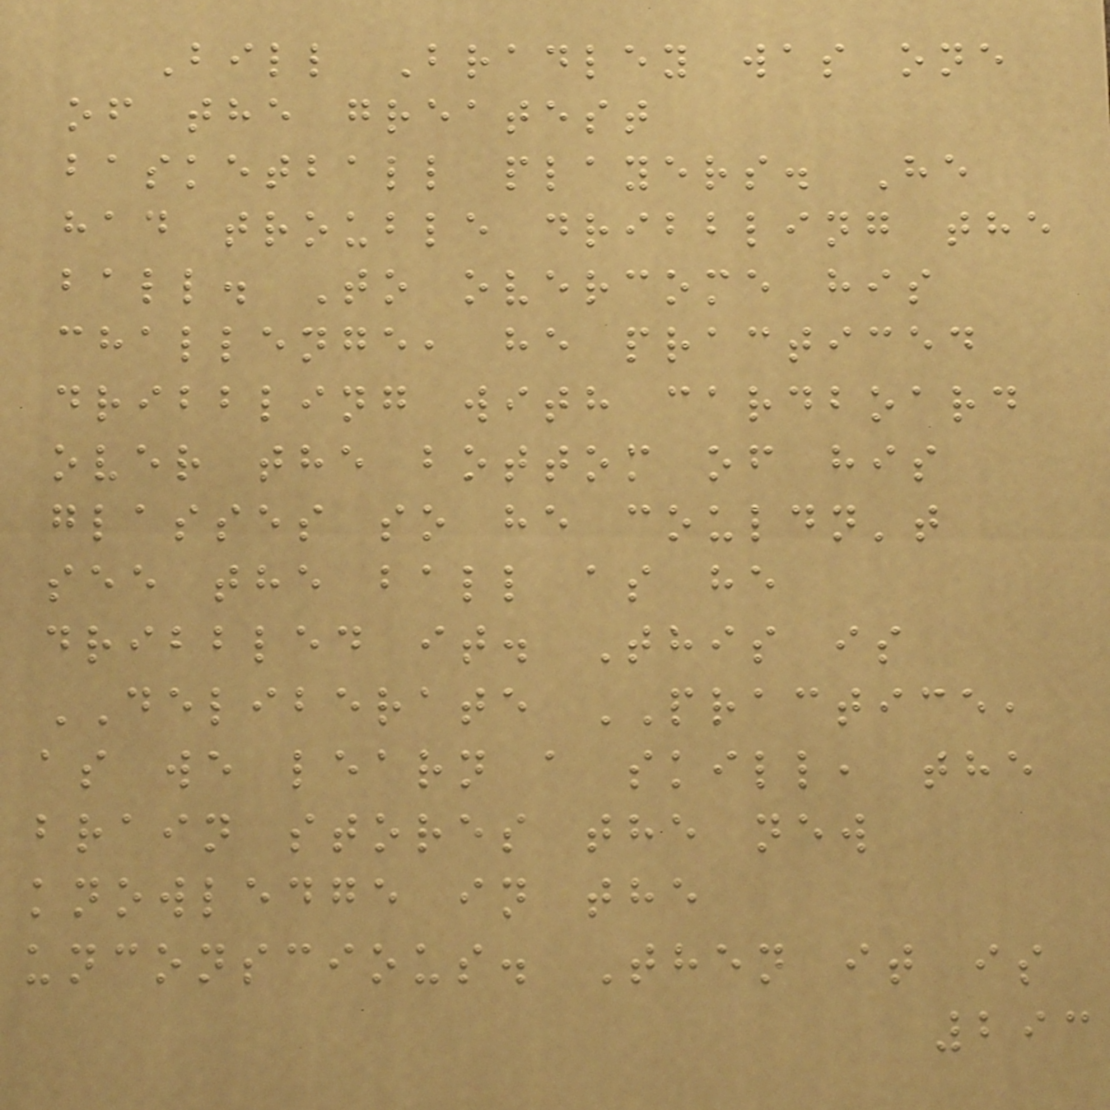Bill Bradley was one
of the greatest
basketball players. He
had trouble dribbling the
ball. To overcome his
challenge, he practiced
dribbling with cardboard
over the bottom of his
glasses so he couldn't
see the ball as he
dribbled it. This is
DELIBERATE PRACTICE,
as we learn a skill, the
brain stores the new
knowledge in the
unconscious. Then it is
293
